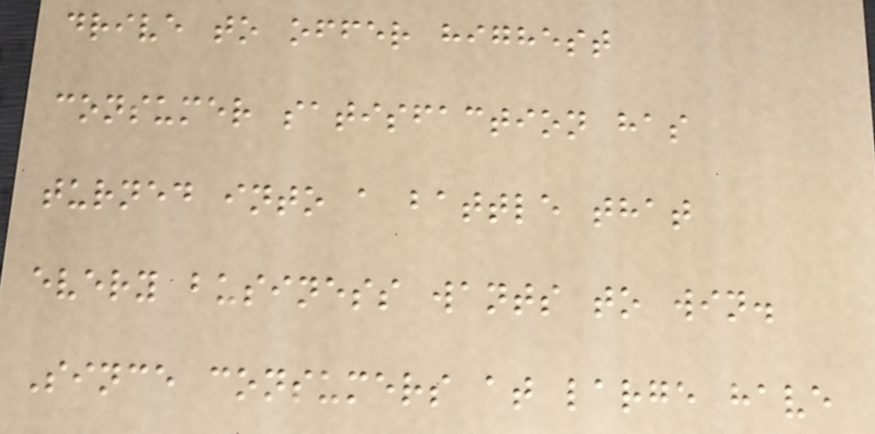drive to offer highest
consumer satisfaction has
turned into a battle that
every business wants to win.
Since consumers at large have
